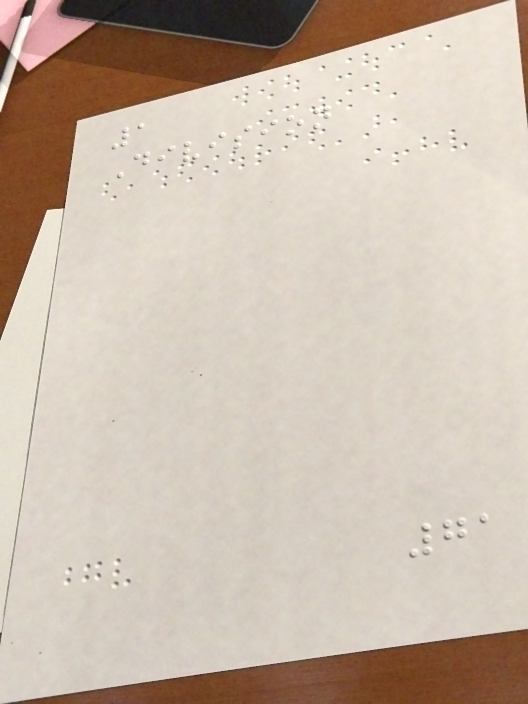1
Division
71
